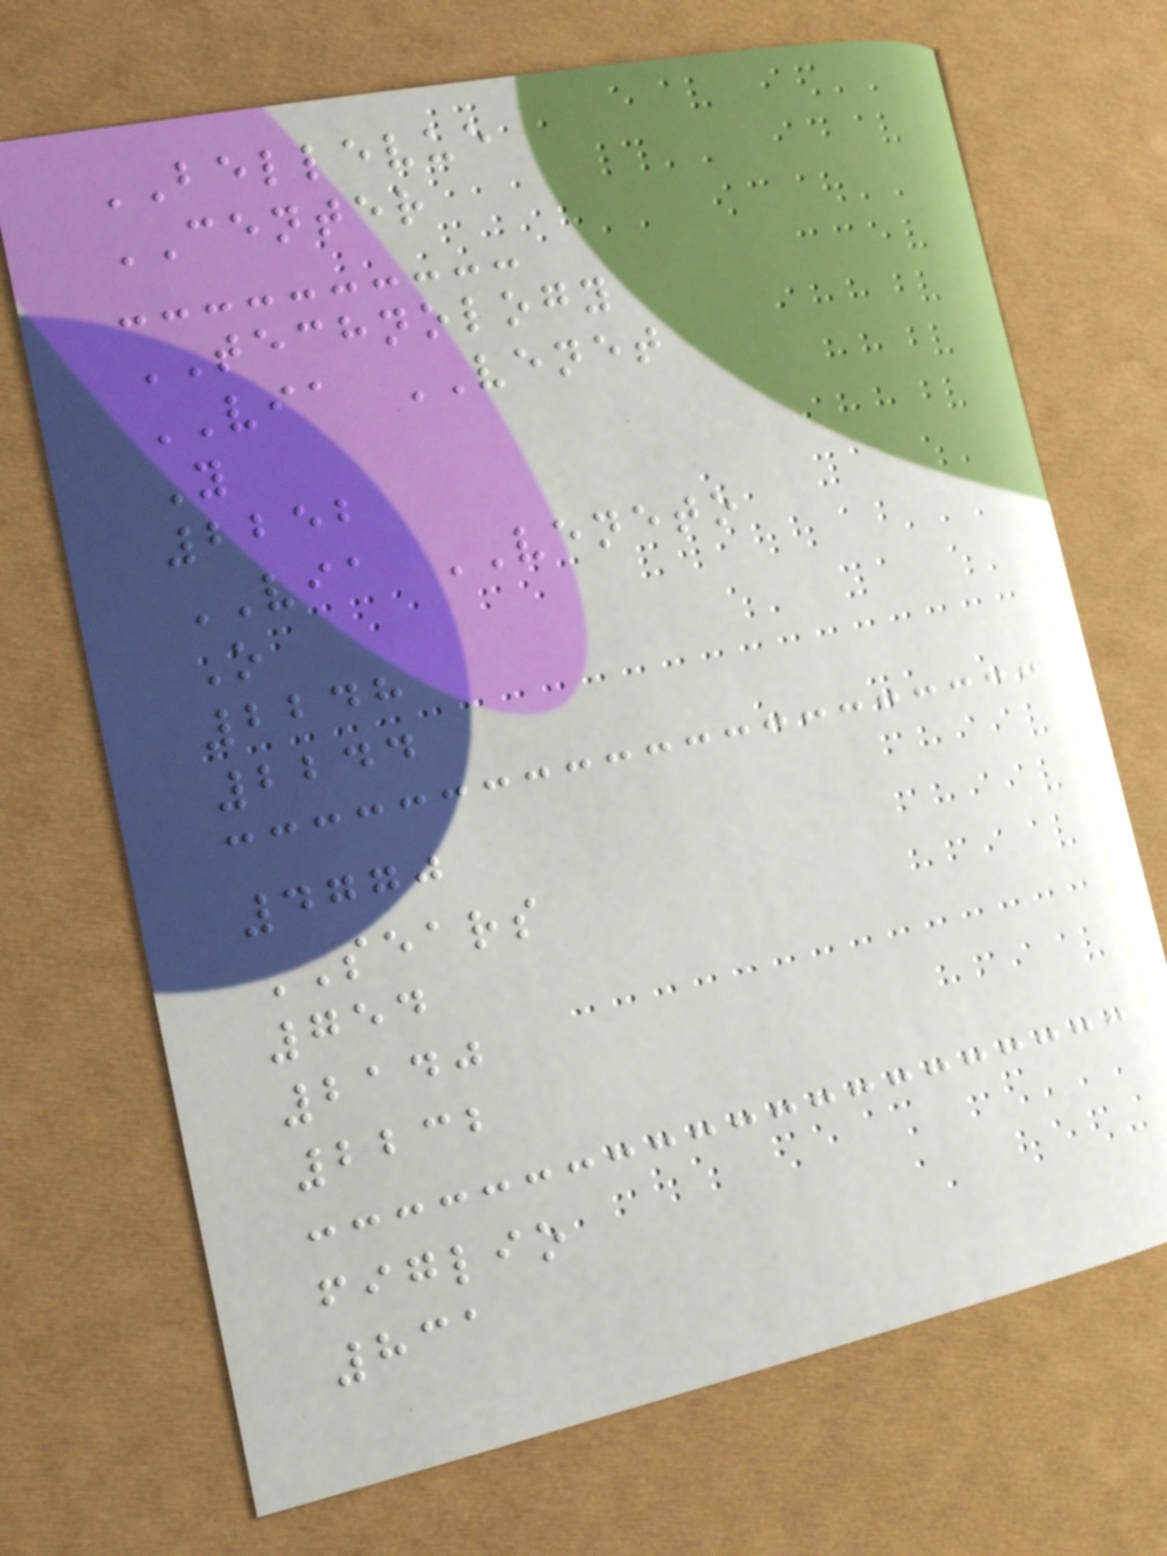BELLEVUE
CENTER
TECHNOLOGY
VIA VENET
Y
2252
VIA VENETO
O
2248
2244
4770
SEARS
754
2140
2232
figlio
831
